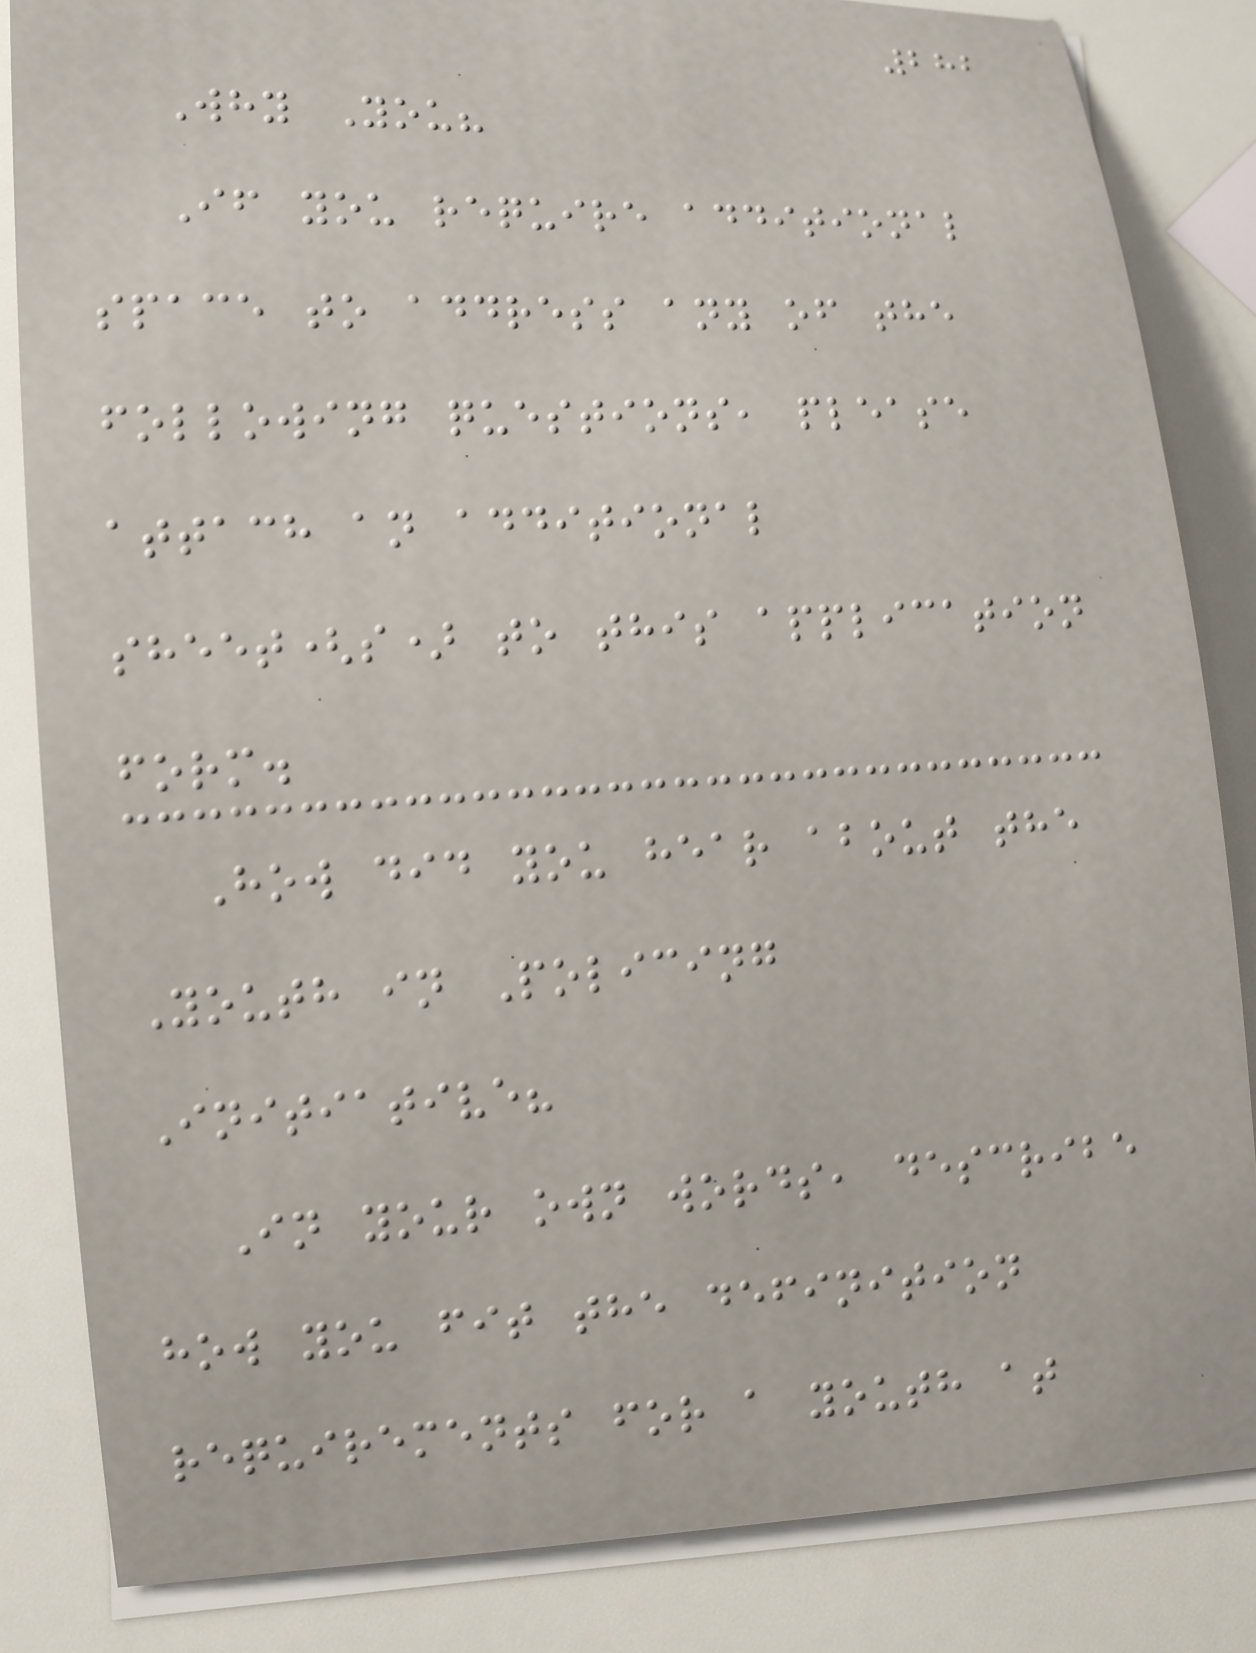282
Why You?
If you require additional
space to address any of the
following questions, please
attach an additional
sheet(s) to this application
form.
How did you hear about the
Youth in Policing
Initiative?
In your own words, describe
how you fit the definition
requirements for a youth at
